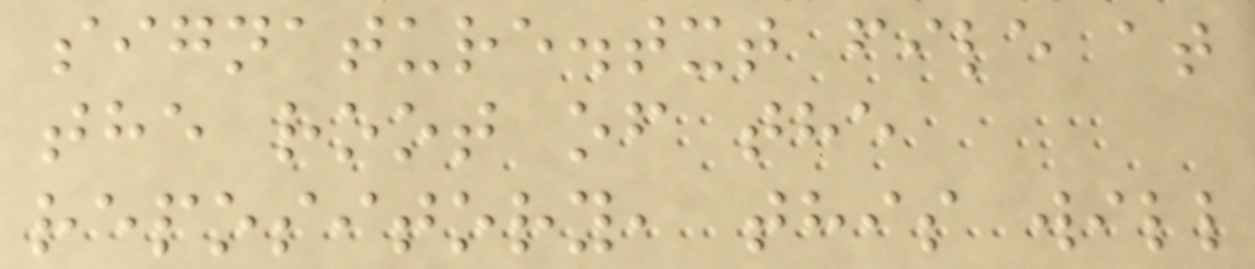signature.txt file at
the root of the
repository, this will
